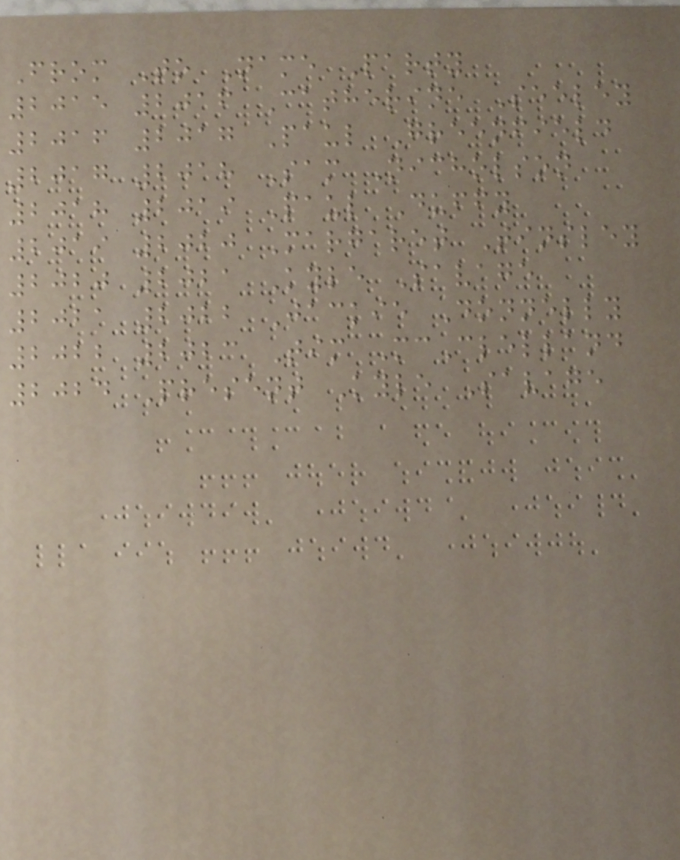From To Name Party
2015 2016 Catherine Seeley
2016 2017 Paul Greenfield
2017 2018 Sam Nicholson
2018 2019 Paul Duffy
2019 2020 Margaret Tinsley
2020 2021 Kyle Savage
2021 2022 Jackie Donnelly
2022 2023 Tim McClelland
2024 Present Kyle Savage
